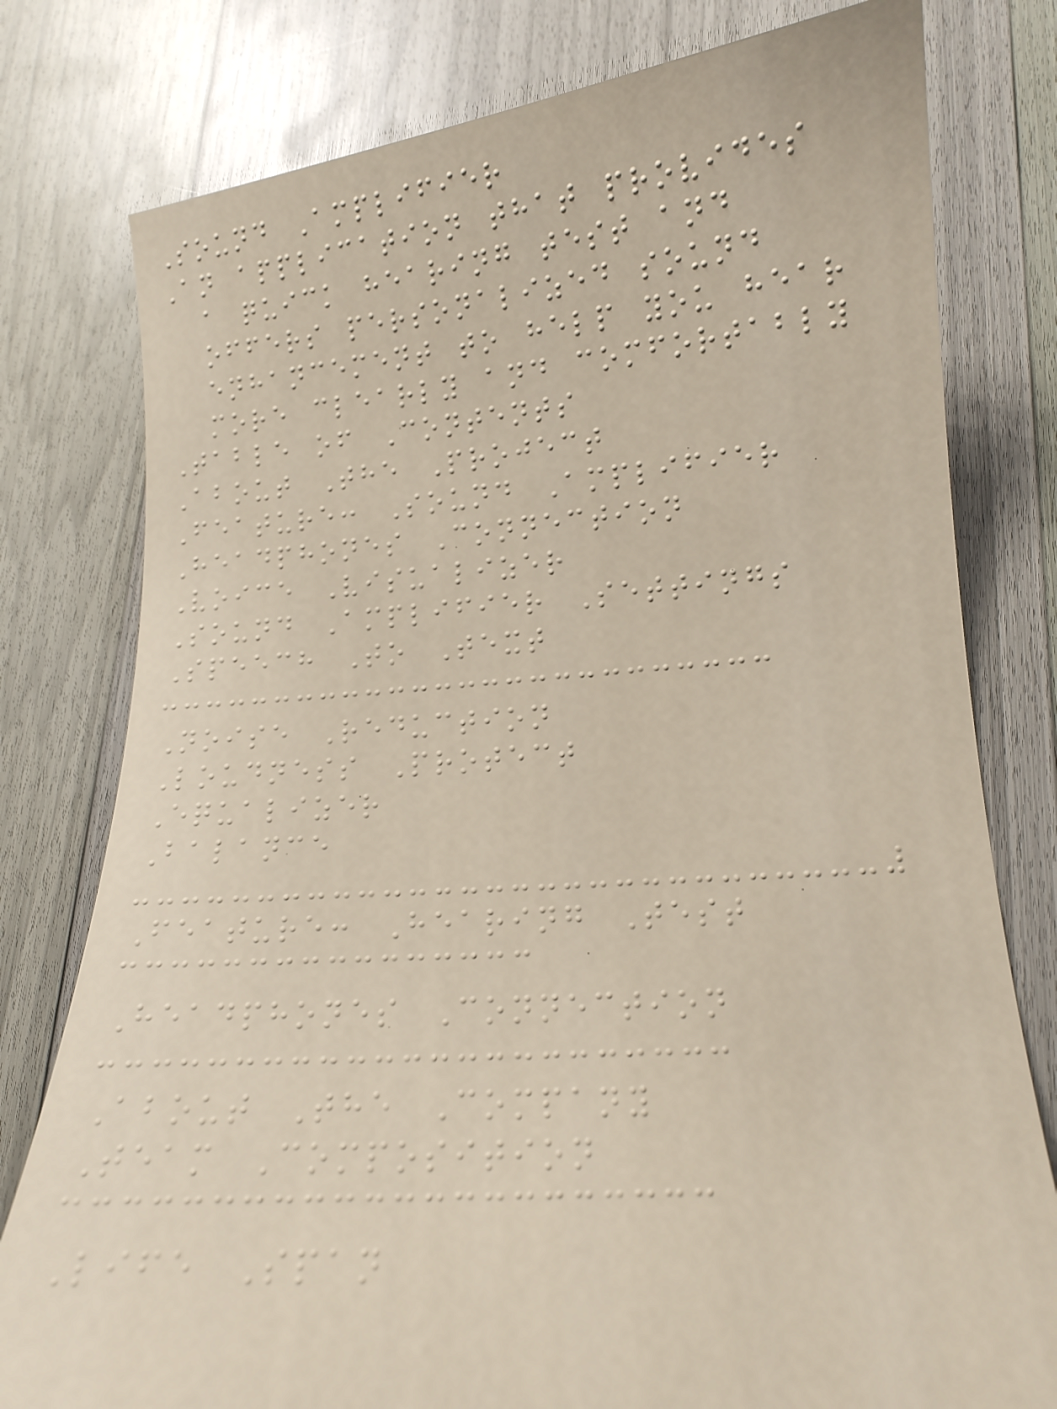Sound Amplifier
An application that provides
a quick hearing test and
offers personalized sound
enhancement to help you hear
more clearly and comfortably
Table of Contents
About The Project
Feature: Sound Amplifier
Headphones Connection
Voice Visualizer
Sound Amplifier Settings
Speech To Text
Noise Reduction
Loudness Protect
Equalizer
Balance
Feature: Hearing Test
Headphones Connection
About The Company
Team Composition
Life Span
